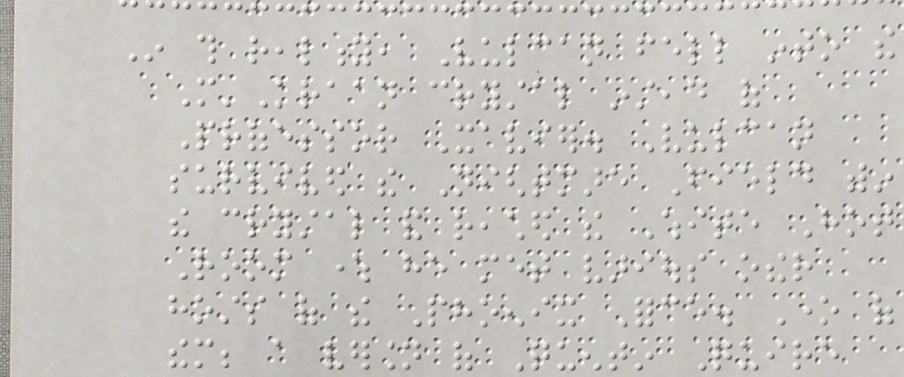In this reality, Vulcan fell into the
M'Kraan crystal instead of
Professor Xavier. Vulcan
survived the Nightmare Field within
the crystal and reached the White Hot
Room where he met various other
hosts of the Phoenix Force. One of
them; a version of Quentin Quire
